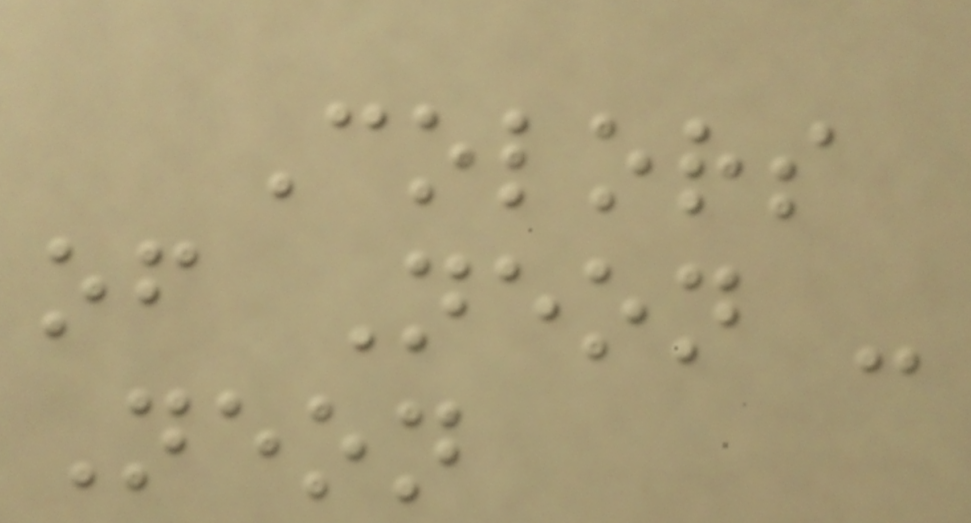Colors
of Neon -
Neon
